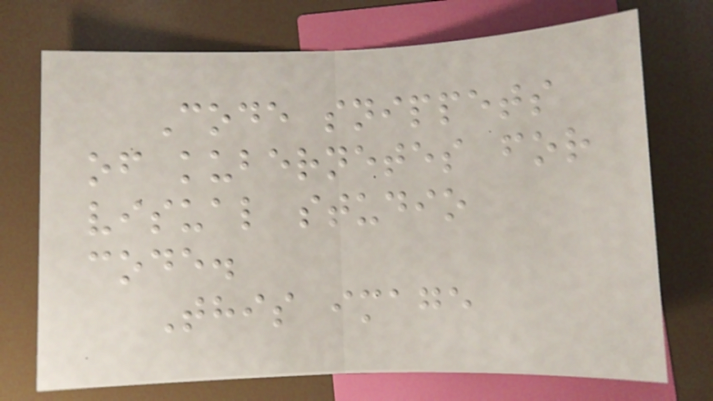Code snippets
of kubernetes for
visual studio
code.
This image
